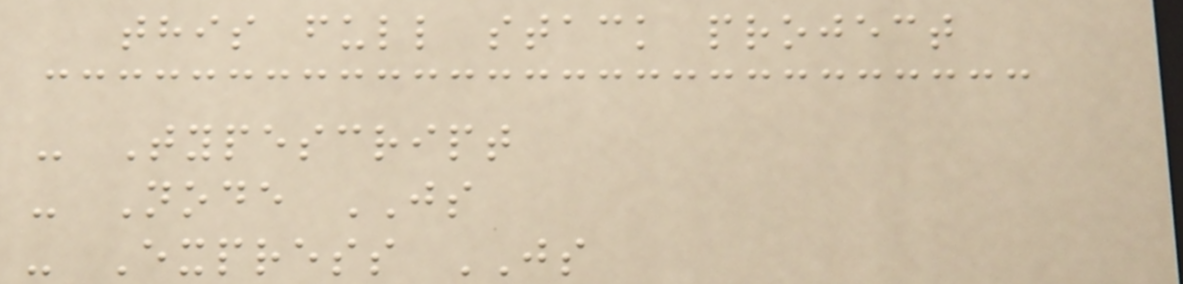this full stack project
- Typescript
- Node JS
- Express JS
